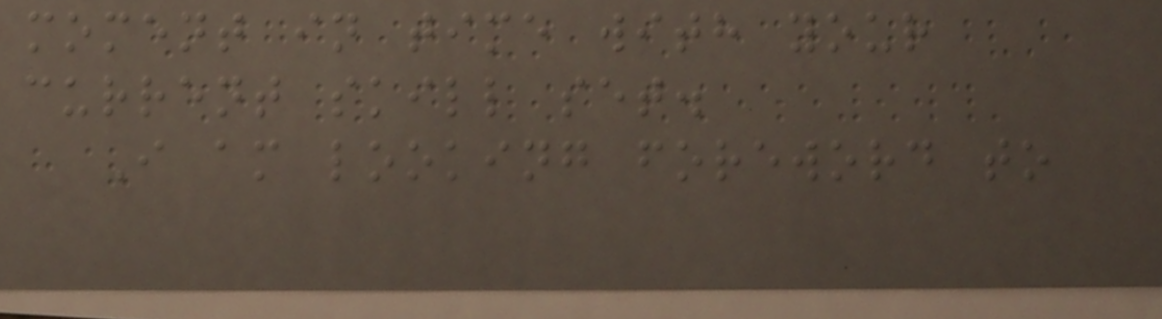moment in time with your
current skill set.
I am looking foreword to
